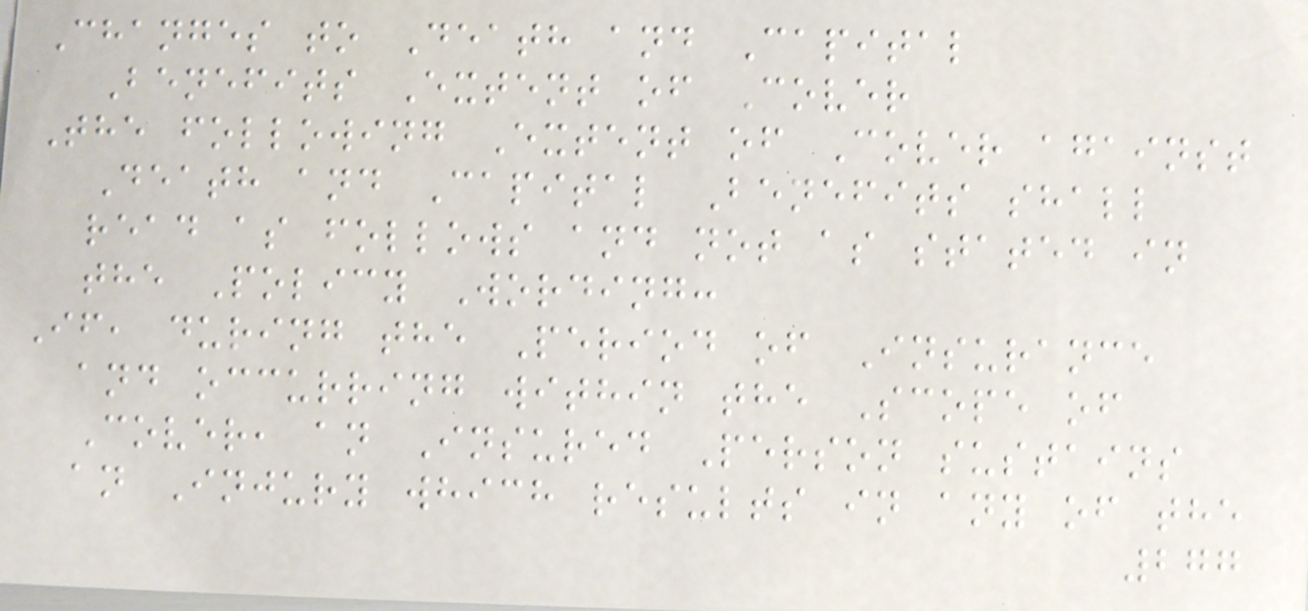Changes to Death and Capital
Benefits Extent of Cover
The following Extent of Cover against
Death and Capital Benefits shall
read as follows and not as stated in
the Policy Wording:
If, during the Period of Insurance
and occurring within the Scope of
Cover, an Insured Person sustains
an Injury which results in any of the
277
